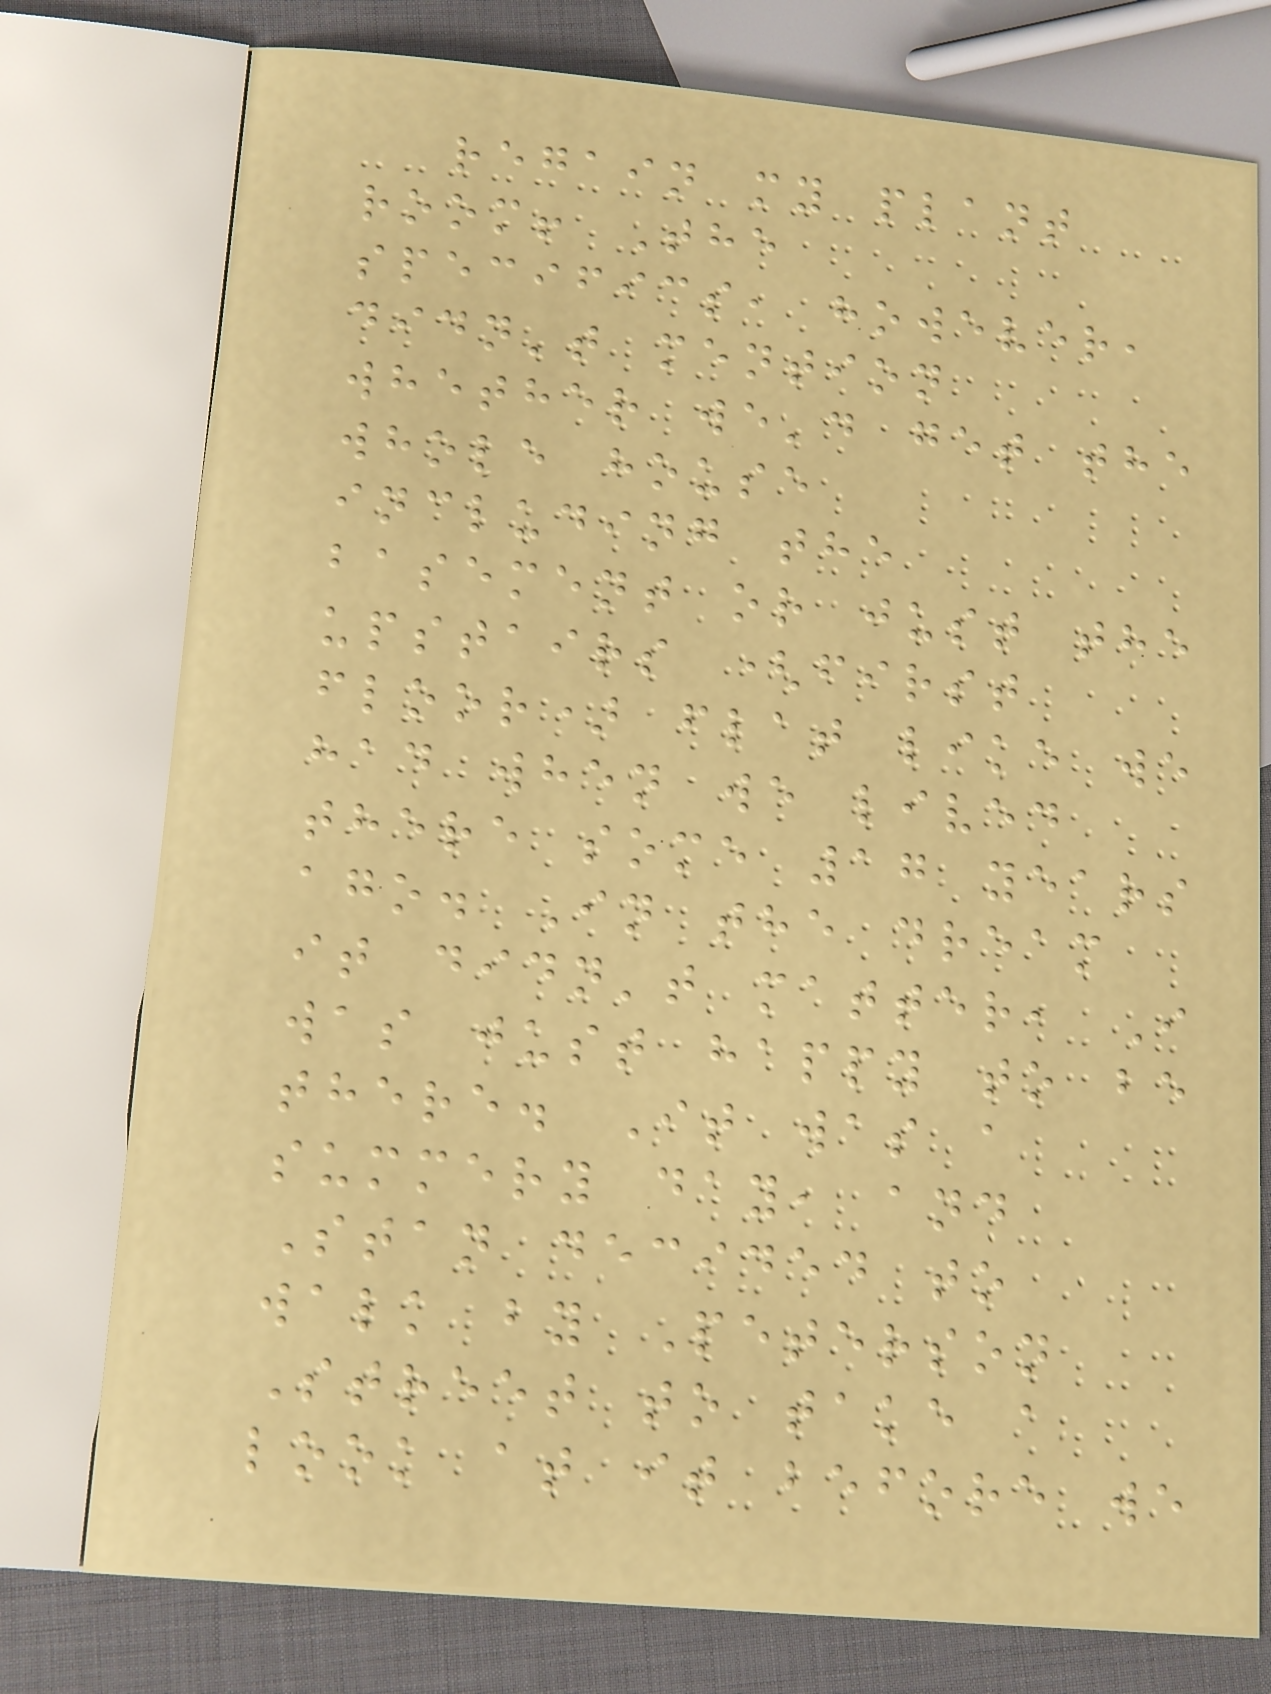regain my plant
room! The
specifics, however,
didn't mention
whether we'd get the
whole house
including the
basement or just the
upstairs (first
floor) flat like we
had when we lived
there some 17 years
ago. In the dream
it didn't matter, I
was just happy to be
there. It was a
summery day, and
Stan decided to
walk by Peterson
Street to take a
look at it before we
